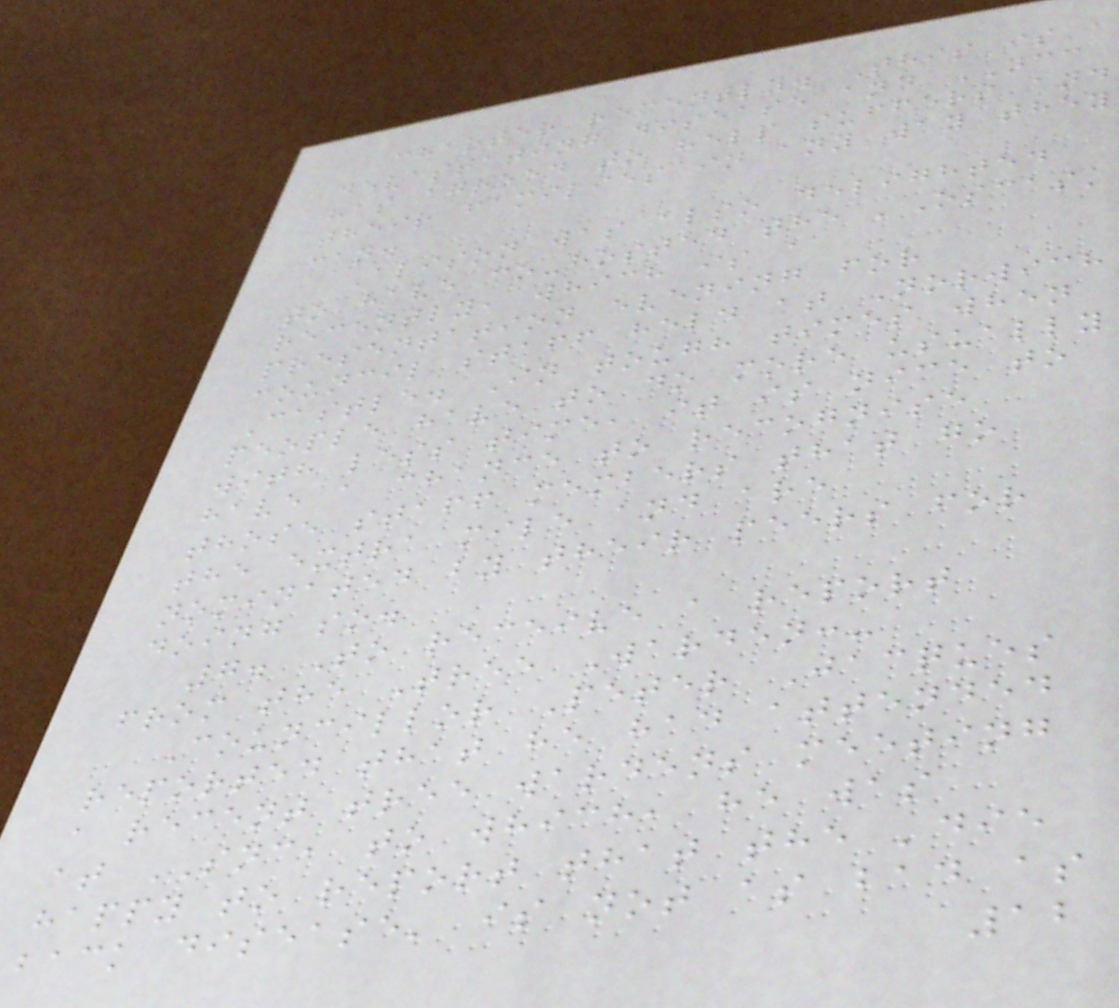charter recently. This is a
devastating disease and NCC
has agreed to help suffers and
their families in any way they
can.
Alison was also delighted
to have co-hosted the 'Oscas'
recently, which is a
presentation evening for
council staff held at Norwich
Castle. In tough times when
people have to do more usually
with less time, it is nice to
have a chance to recognise
those staff members that go
the extra mile and are
nominated by their peers for
doing so.
7. To receive a report
from the Tree Warden:-
Councillor Peter Jacques
reported that he had attended
a recent tree wardens meeting
at SNC, to which, he was
happy to report that the 'die
back disease' is not as bad as
12
